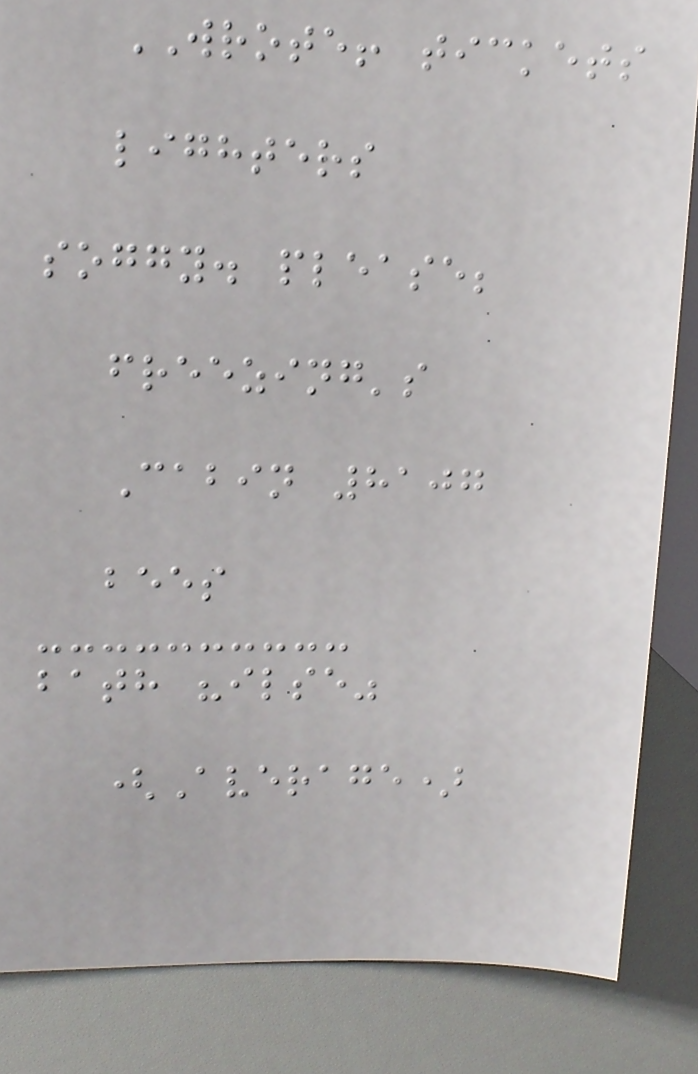WROTE! tickets
lighters
soggy. please;
freezing's
Cabin 8107
bees
bath "ilse"
(Average)
